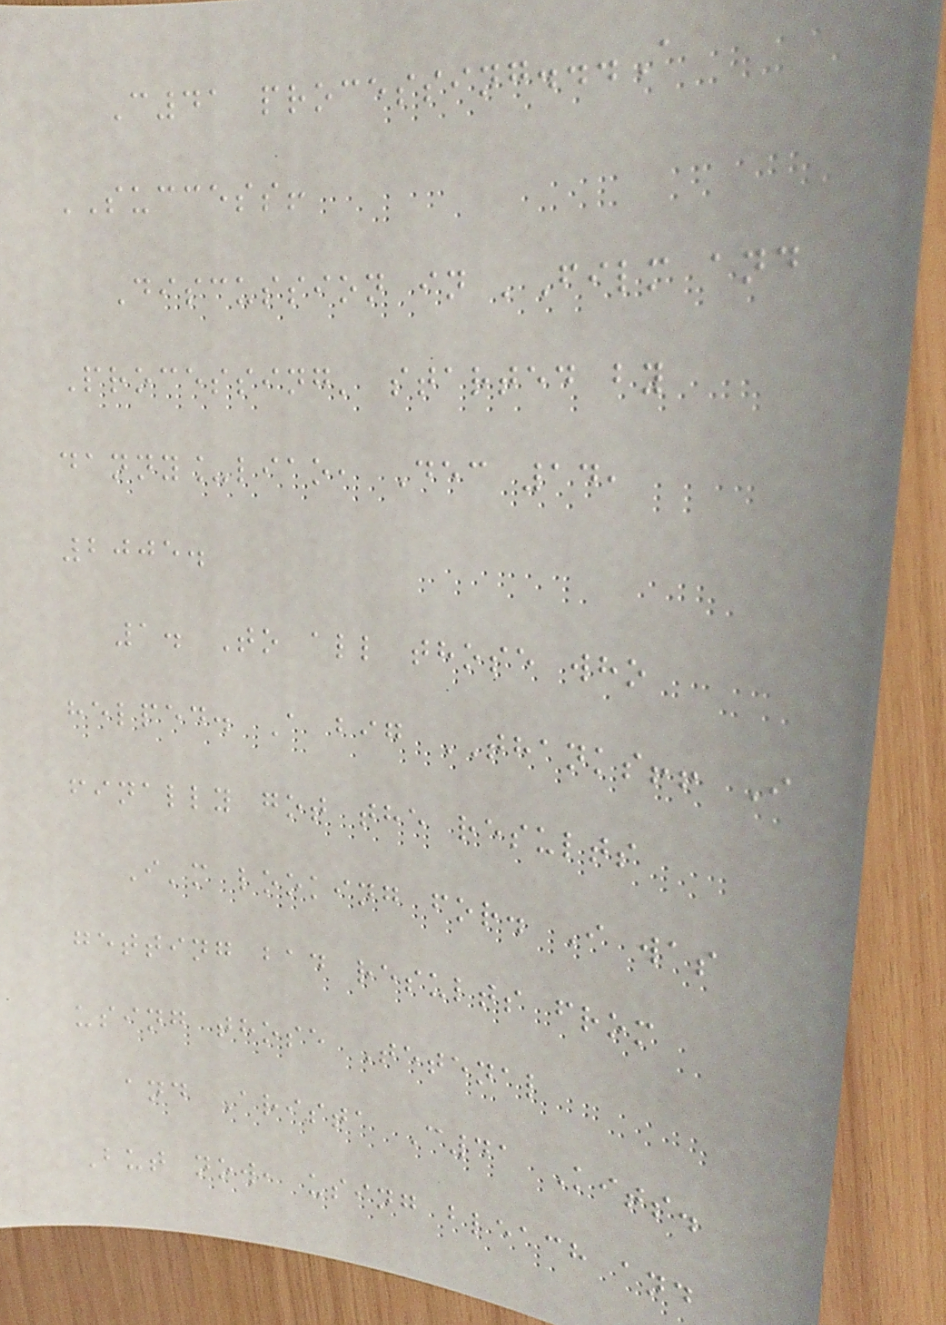C41 processing...A
SUCCESS!
Discussion in 'Film and
Processing' started by
danny_liao, Dec 14,
2005.
1. To all those who
helped. A big THANKS!! I
finally got the results
I'm looking for. I was
getting bad results from
using those Tetenal
and Arista C41 Kits.
But now, using bleach and
